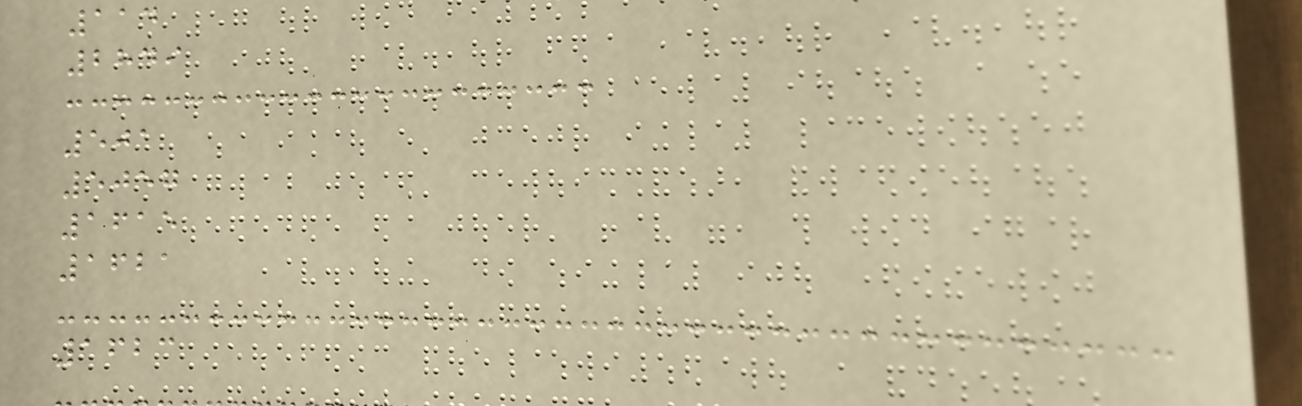114
2849
501
5057
1615
1621
1623
